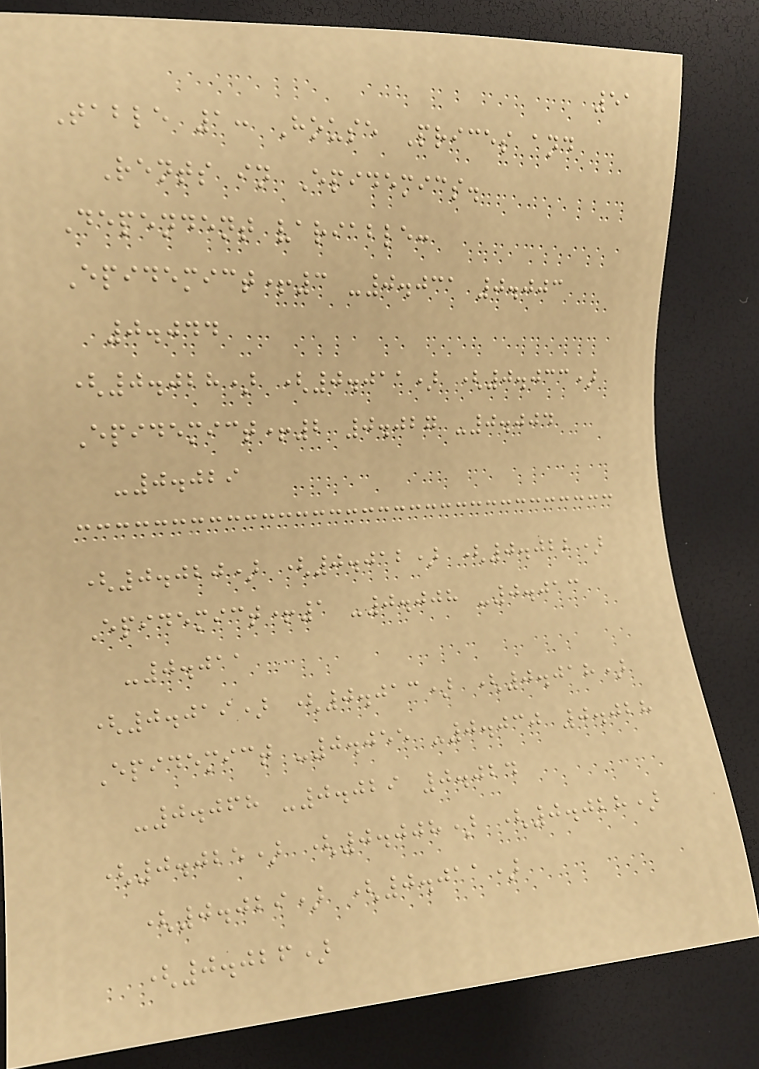51
Table 1: House Prices and
Rents in Epidemics.
Dependent variable:
Epidemict+3 -0.031 0.003
0.044
(0.028) (0.011) (0.033)
Epidemict+2 0.027 -0.004
-0.029
(0.020) (0.012) (0.022)
Epidemict+1 -0.008 -0.013
-0.011
(0.019) (0.013) (0.018)
Epidemict -0.055 -0.030 0.028
-0.068 -0.029 0.024
(0.025) (0.008) (0.028)
(0.029) (0.011)
(0.026)
